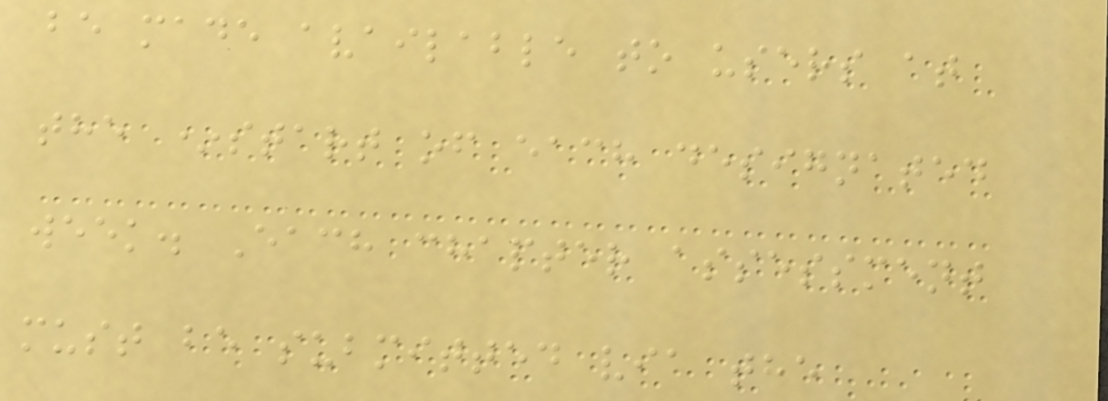be made available to users at
the *start of each designated
week. Each chapter assessment
must be submitted via the
